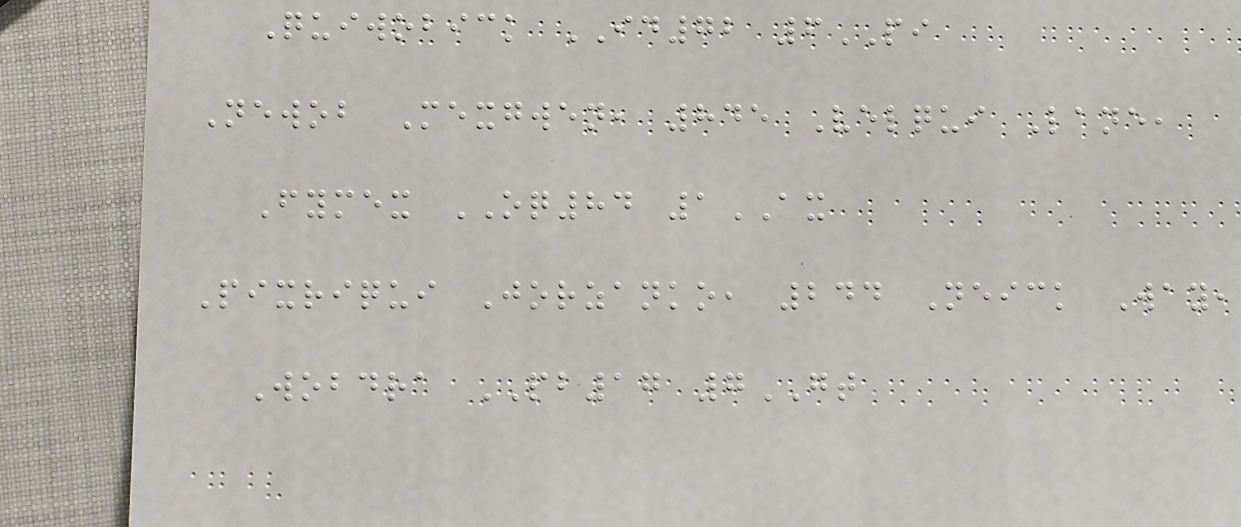Quiwobick ID72 6PI
Newob Mexgwen, 845 Velqui Lane,
Fymex OQ84 1AX
Pixriqui Jorzanko, 244 Neick Way,
Wobdra PB17 7GT
